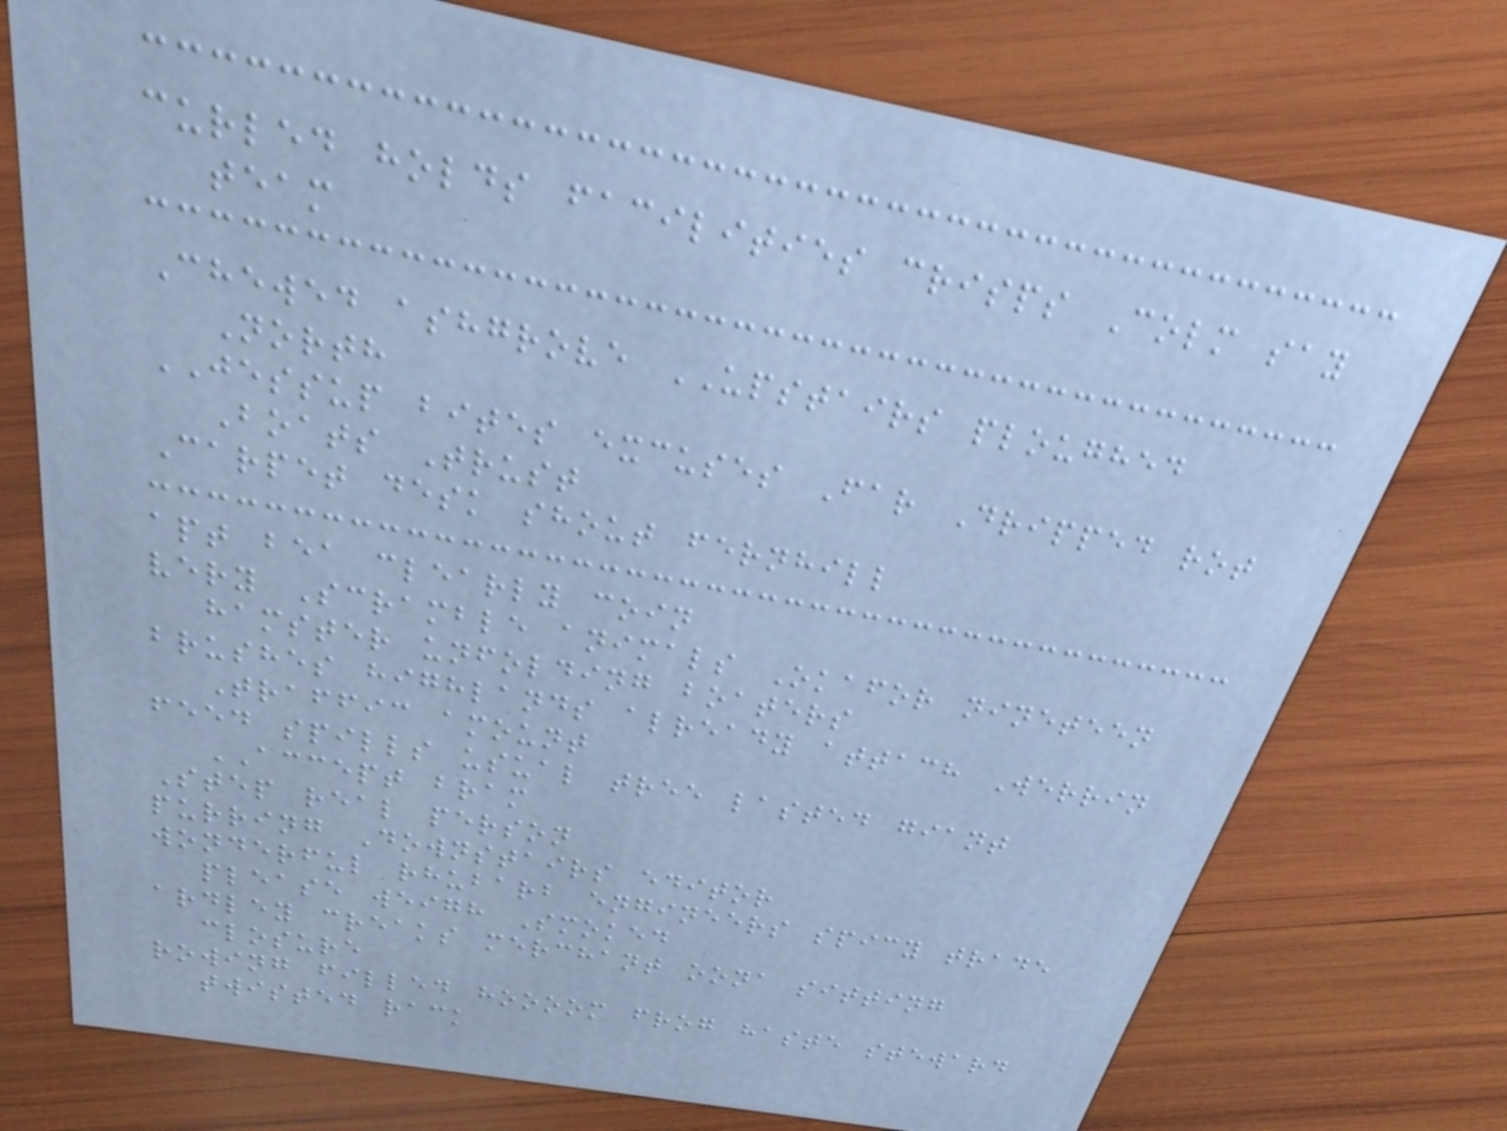curled holds facilities crisps Colm say
team
Chewed ashgrove UPSTAIRS ploughed
North
JESSUP bites excuses Far Dripped rot
Boats Trust
Carpet desk shout fernhill
apt bea clearly coin
very Scramble animals Okafor nineteen
hamster unfolding boaters
brushes highlands already attach Werrin
Traffic amount
feed spills usual tree lasted giant
ACCEPT bram
Step real person
purring Downstairs editor
wonderful rhubarb engineers spicy trade
please weigh Smoked
ardley creaks merchant oona sitting
closure
rowing filled hoooom frog haste steward
twisted rack
